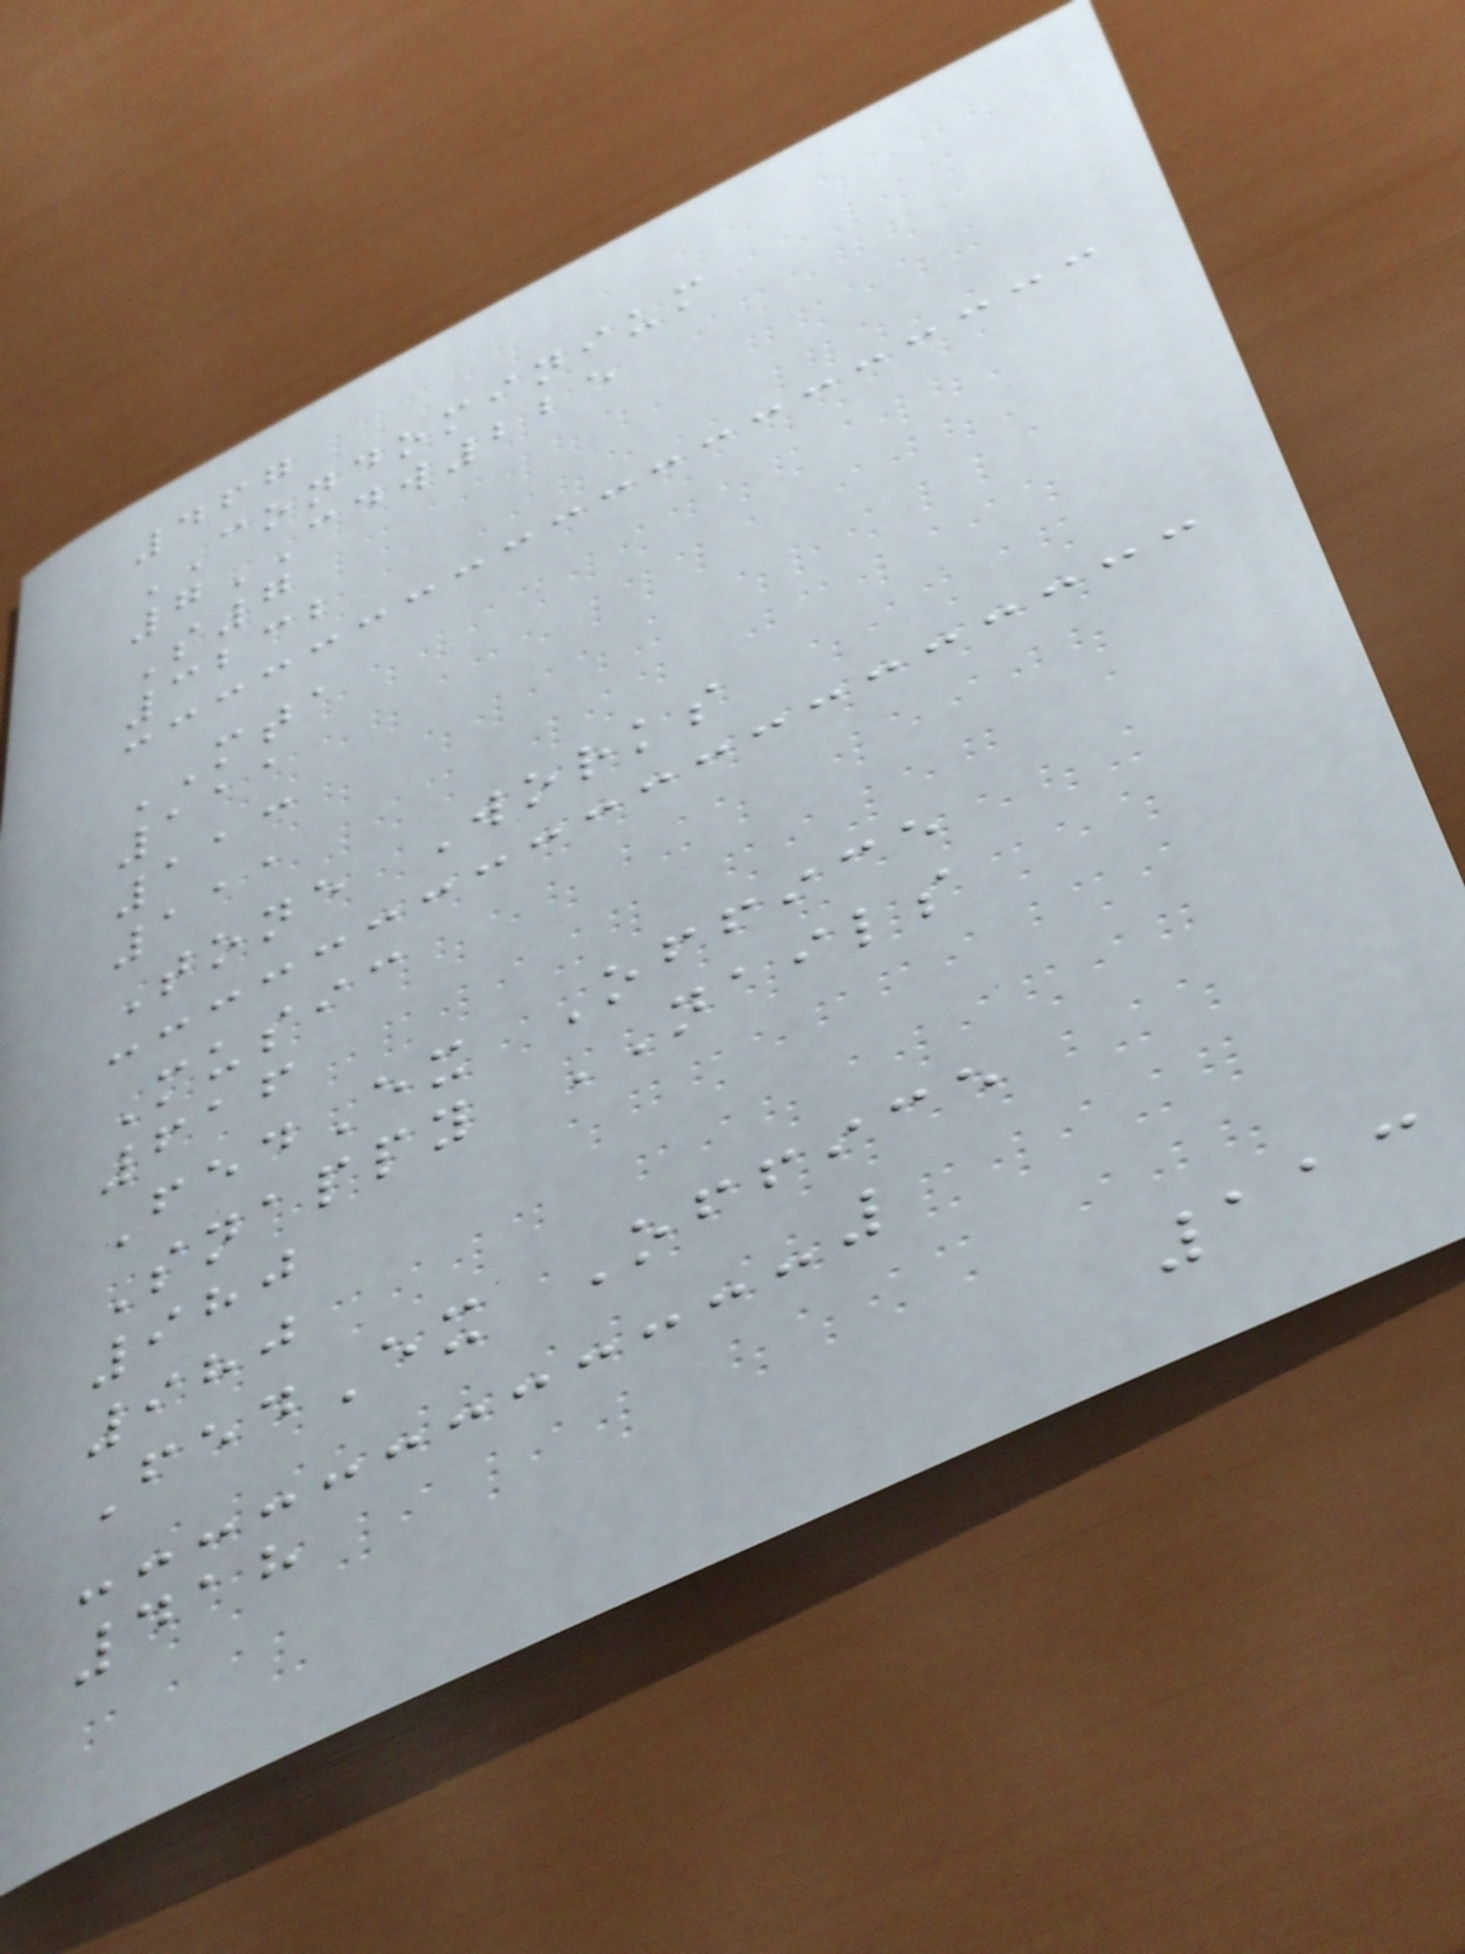467
CONDOMINIUM
7CDW225
S7
3232
MTA
111
113
111
Tone Works
Music
616
FedEx Office
Snappy NAILS
980
980
FedEx Office
418
113
